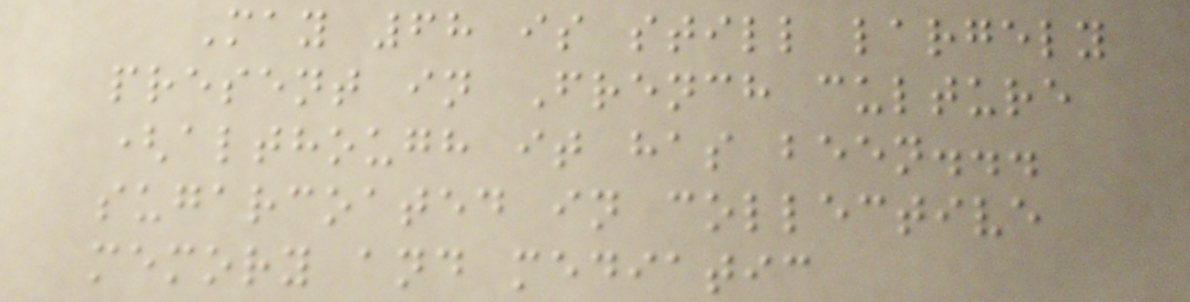May 68 is still largely
present in French culture
(although it has been...
sugarcoated in collective
memory and mediatic
